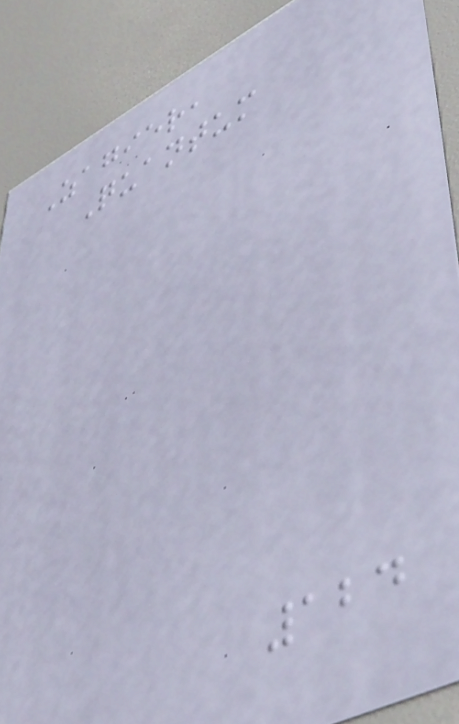Zagier,
Quantum
124
